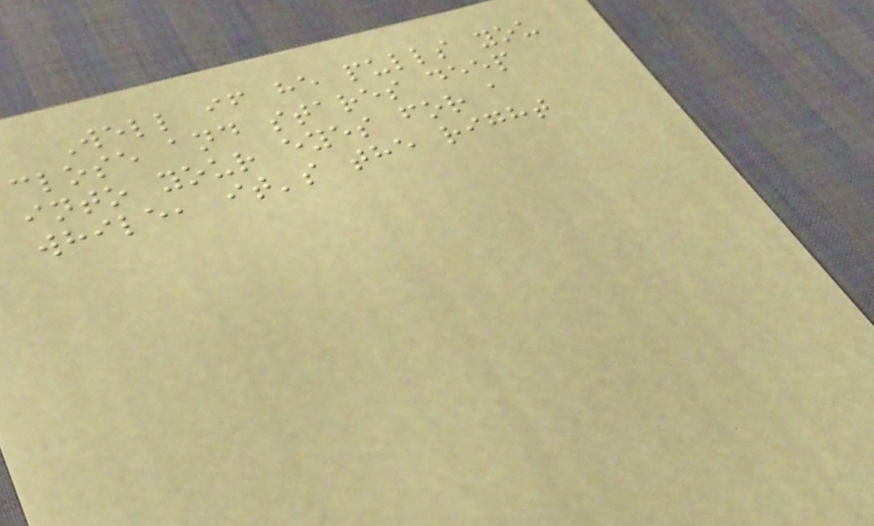Well if he pulls you
close and stares deep
into your eyes for a
while, it's the right
